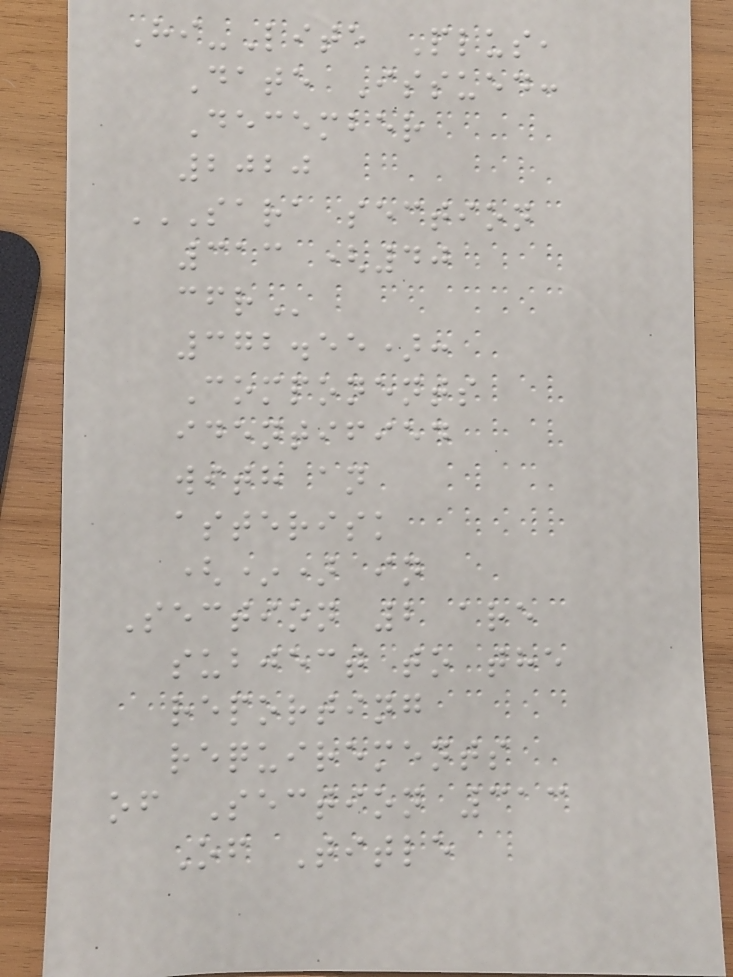Hi-Lite Plus,
Date Issued:
December
2020
SARA SECTION
313 (40
CFR
372.55):
Components
identified
with an
asterisk
(*) in
Section 2 are
subject to the
reporting
requirements
of Section 313
Of Title
